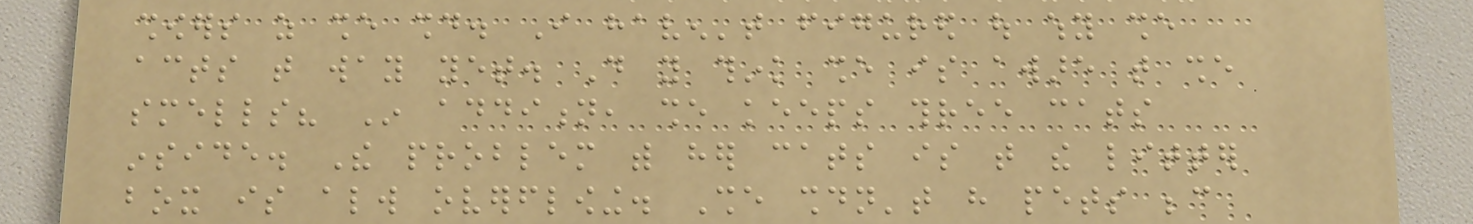showers as she should. I haven't figured out why she
acts that way yet. Do you think she is aware that she
smells? In addition, she keeps three cats
inside. The problem with her cats is that the litter
box is always overflowing. She shouldn't have pets because
